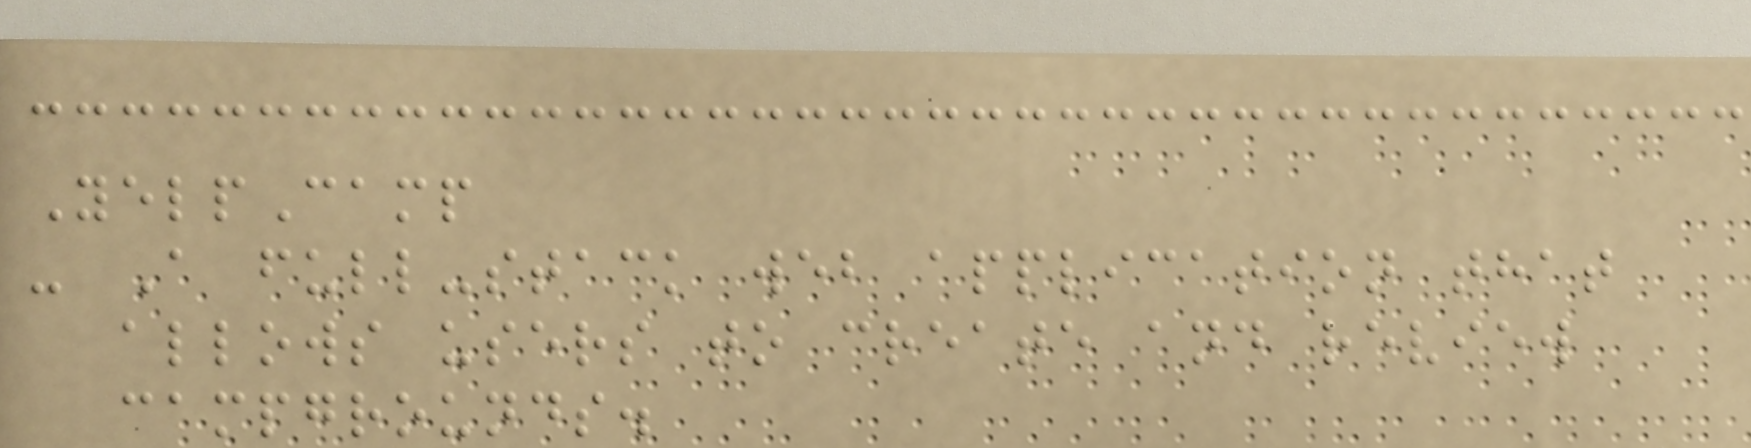YelpCamp
- A full-stack web application that
allows users to create and review
campgrounds.
